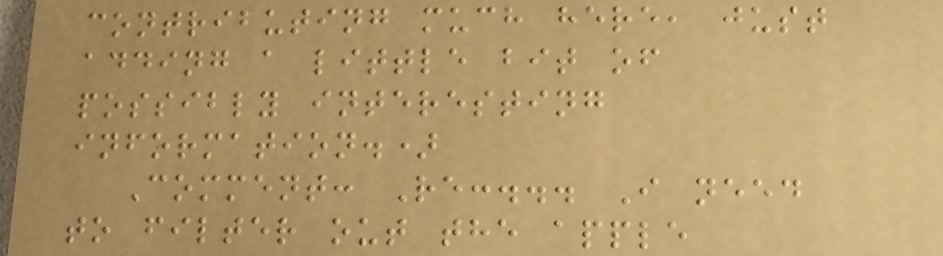contributing much here, just
adding a little bit of
possibly interesting
information.)
Comment: Re:... I need
to filter out the apple
